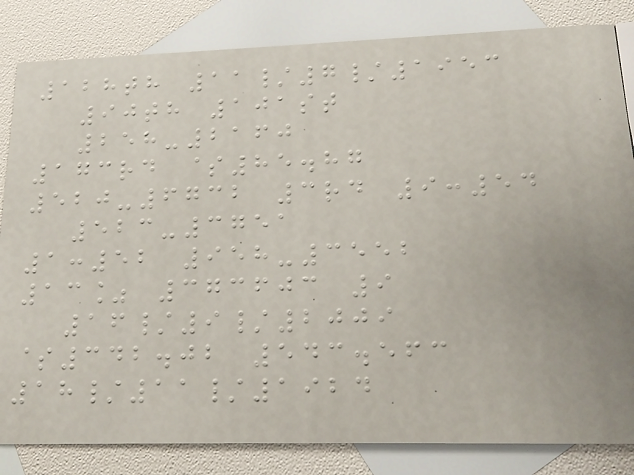128th 11/7/1953
90th 101st
258-2160
173rd $85.87
520-6732 3rd 9:54
523-3751
1:52 958-3552
13% 373603 9
16/9/2009
$342.02 543.563
18/11/1924
